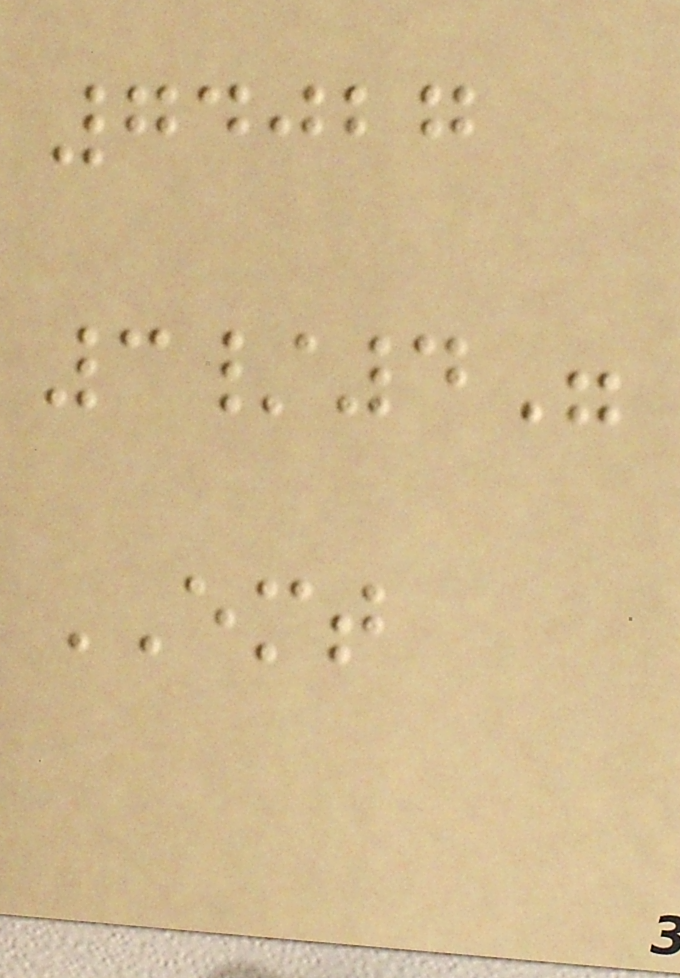74027
3/4"
EMT
